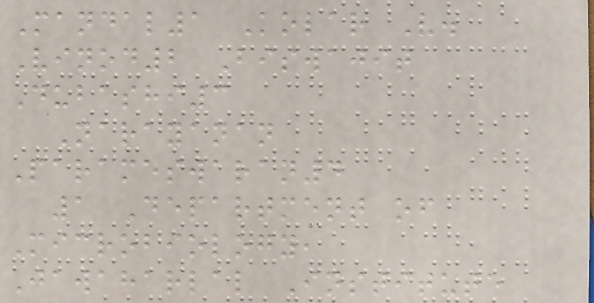Mandal1 Kolar V.
Vinod2 Biswajit
Dubashi3
Narayanan
Parameswaran4
1 Department of
Microbiology,
Jawaharlal Institute
